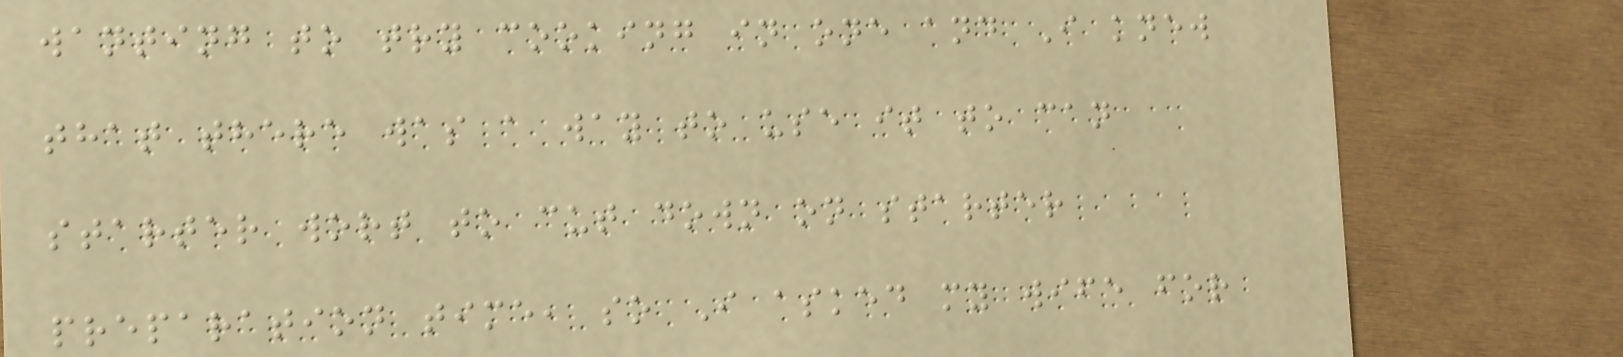wanting to try cooking in one and I knew
that there was a way to use it to can
starter wort to cut down on starter
preparation time, so I asked my wife for
